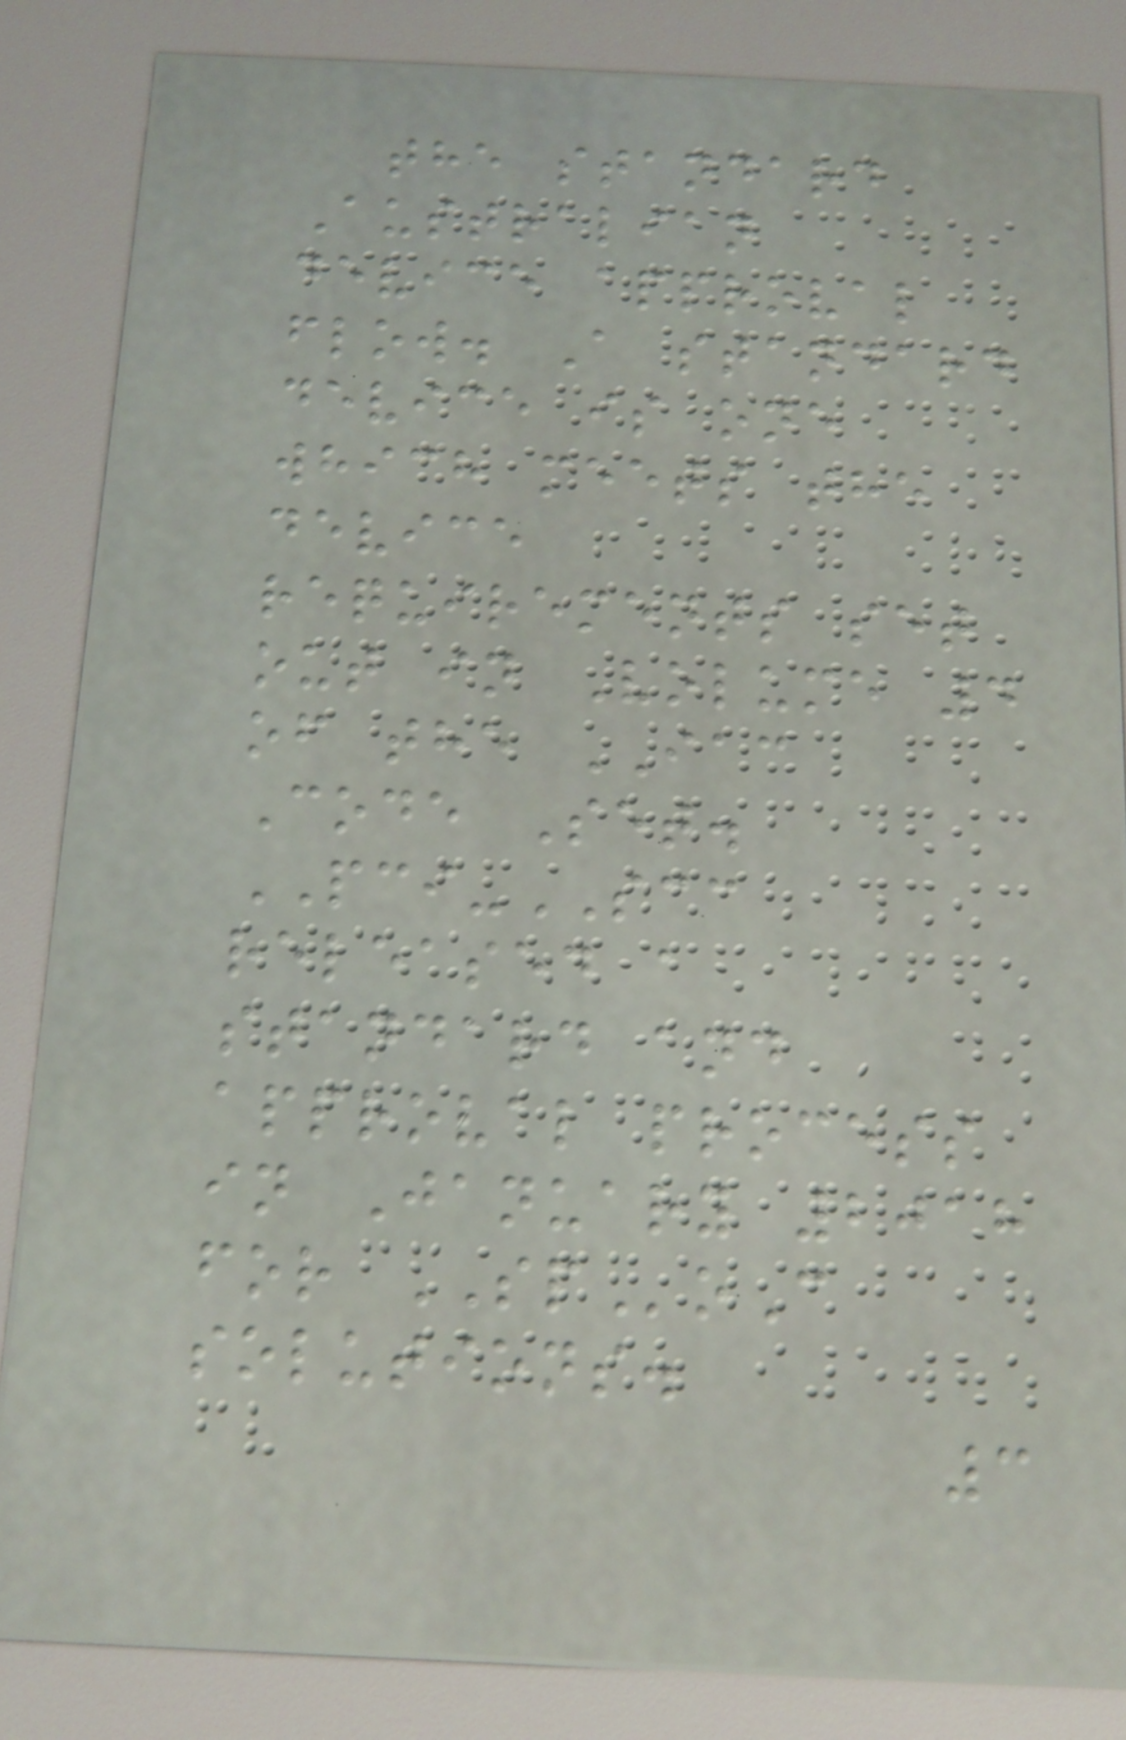the standard
Australian
device approval
flow. A standard
device is one
which meets the
device
requirements set
out in Volume 4
of the IAC
Code Set.
PCI-SCC
released a
standard and
approval process
in January 2018
for SPoC
solutions.
3
